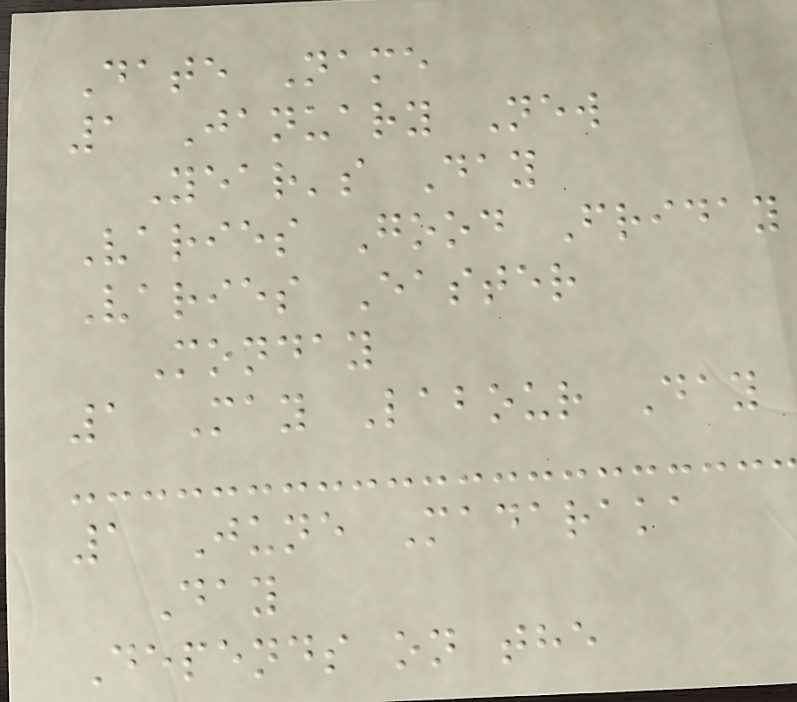Date Name
1 January New
Year's Day
Varies Good Friday
Varies Easter
Monday
1 May Labour Day
1 June Madaraka
Day
Depends on the
